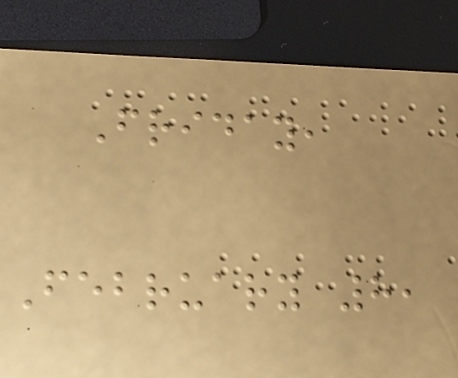Friday,
February 8,
